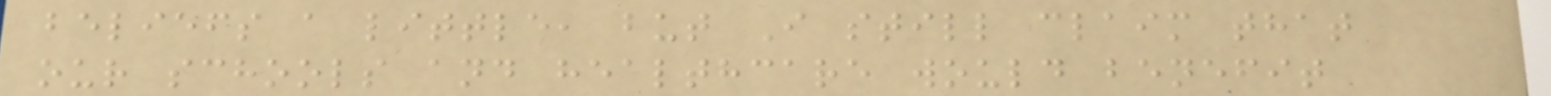beliefs a little, but I still claim that
our schools and healthcare would benefit
